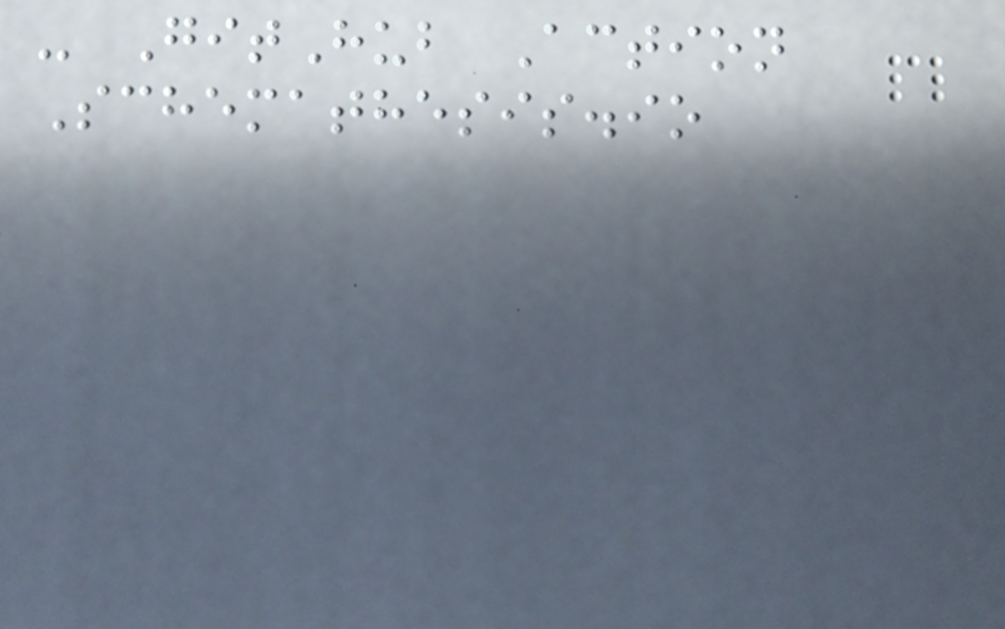- GitHub Action
Schemathesis.io
